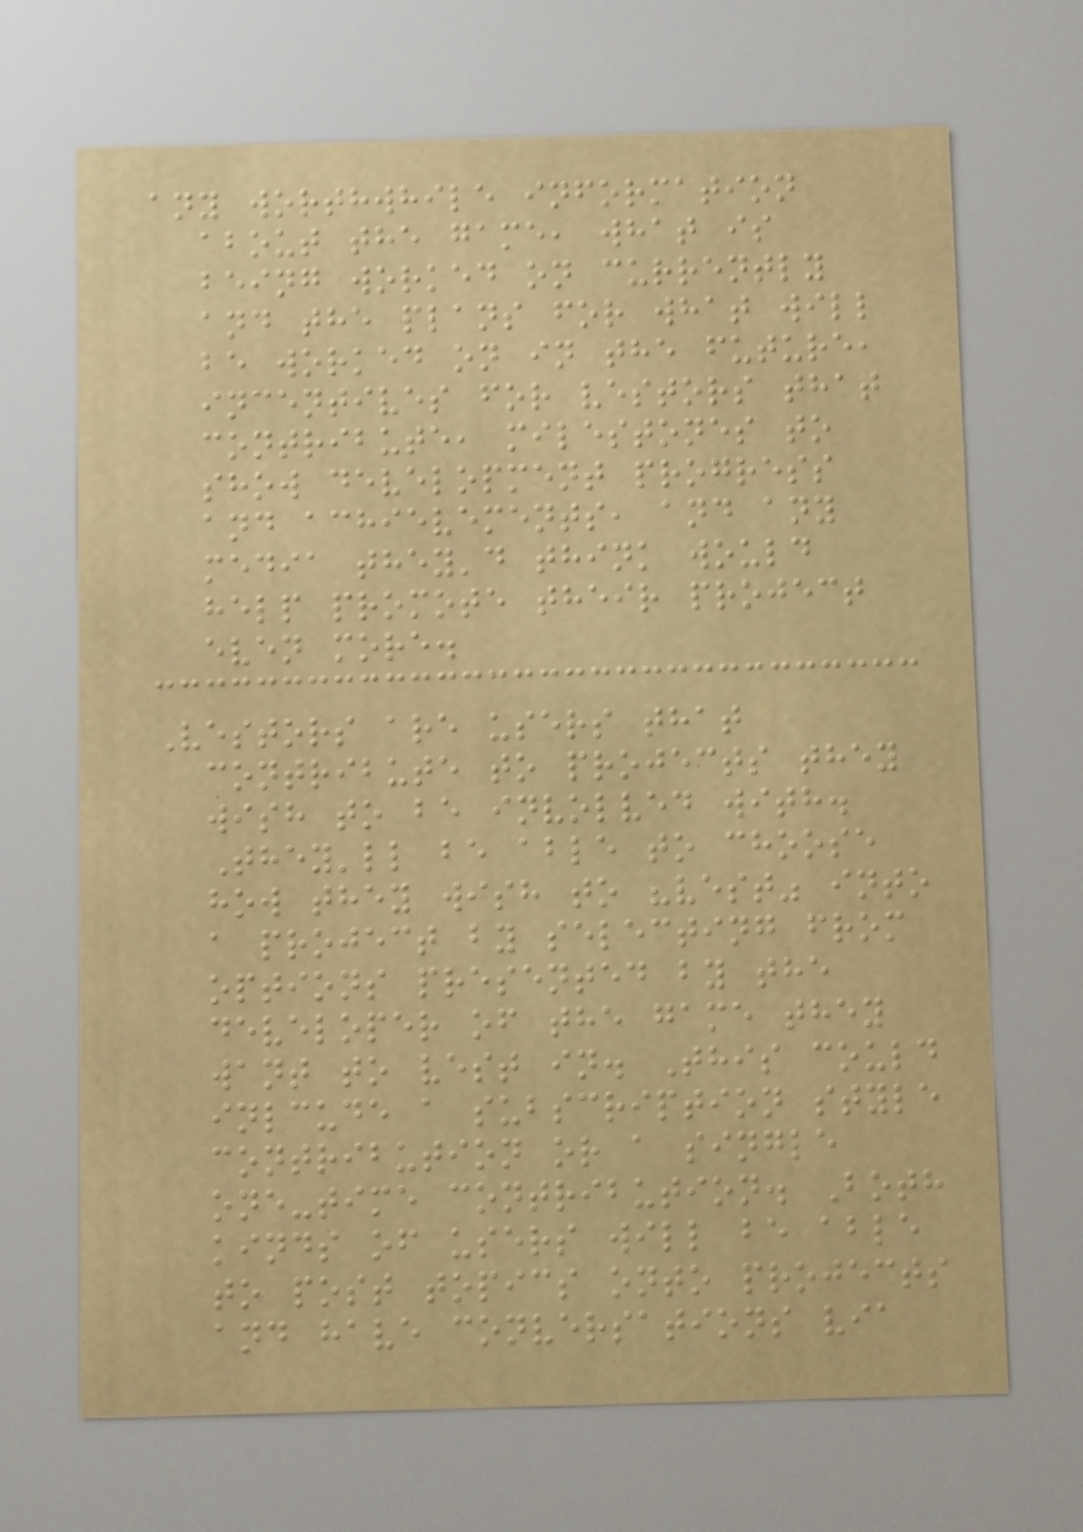any worthwhile information
about the game, what is
being worked on currently
and the plans for what will
be worked on in the future,
incentives for vestors that
contribute, milestones to
show development progress
and achievements, and any
media they'd think would
help promote their project
even more.
Vestors are users that
contribute to projects they
wish to be involved with.
They'll be able to choose
how they wish to "vest" into
a project by selecting from
options presented by the
developer of the game they
want to vest in. This could
inlcude a subscription style
contribution or a single
one-time contribution. Both
kinds of users will be able
to post topics onto projects
and have conversations via
